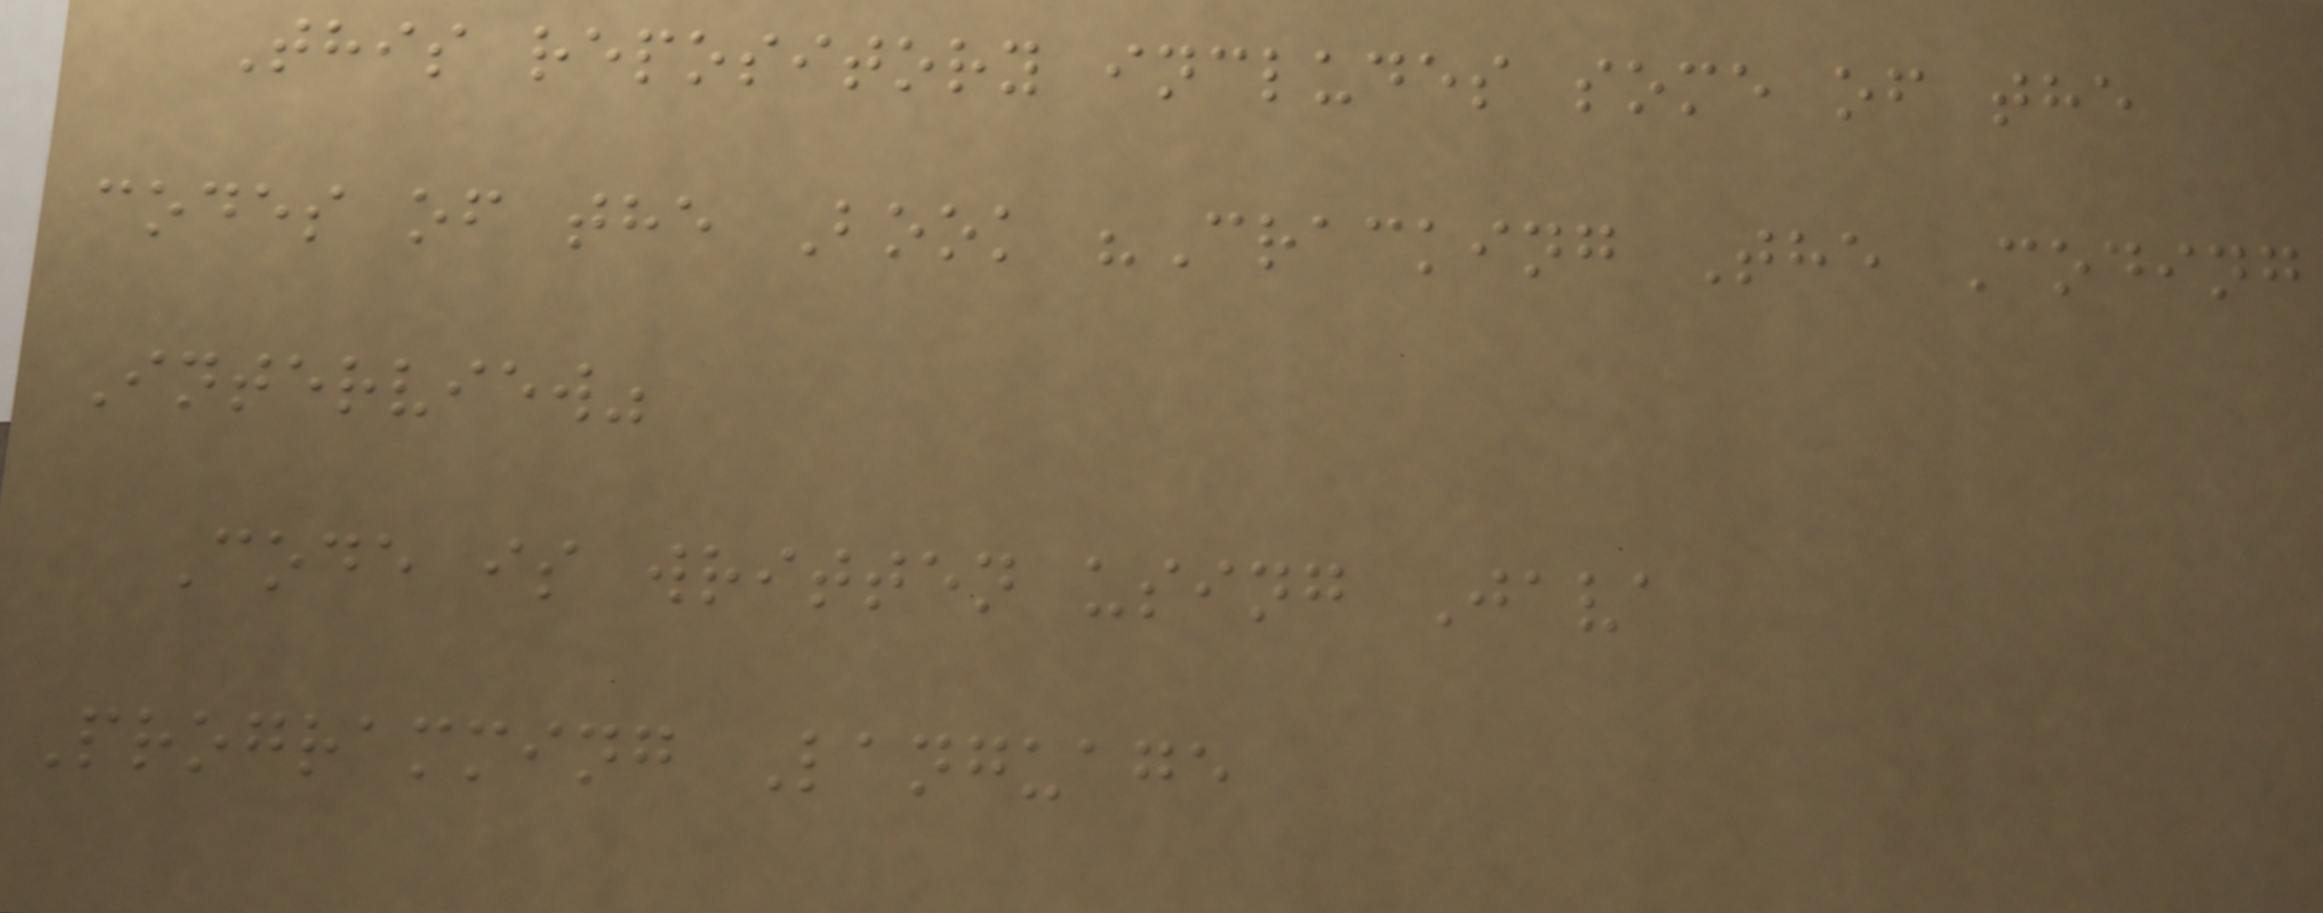This repository includes some of the
codes of the Book "Cracking The Coding
Interview"
Code is written using Java
Programming Language
